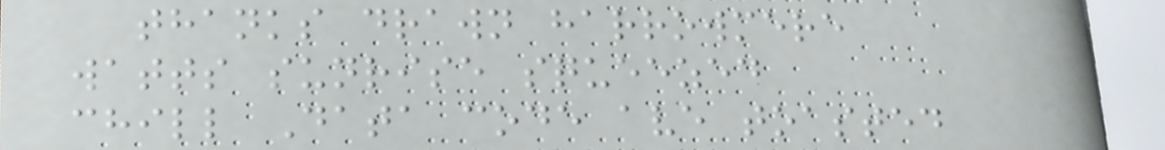thanks drawn harrowmere
watts sunrise squeezed
chill Data code ave toasted
